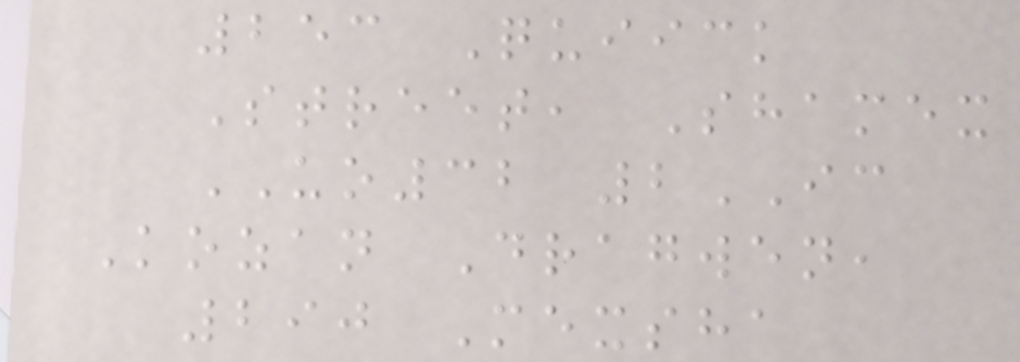253 Quiick
Street, Shamex
UO32 2IC
Kozan Dragwen,
290 Mexsha
